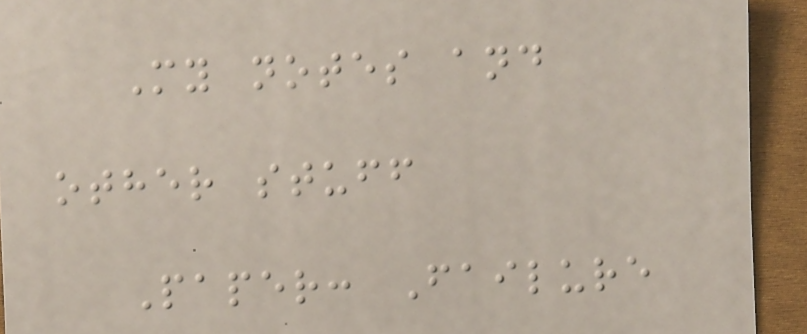My notes and
other stuff
Paper: Failure
